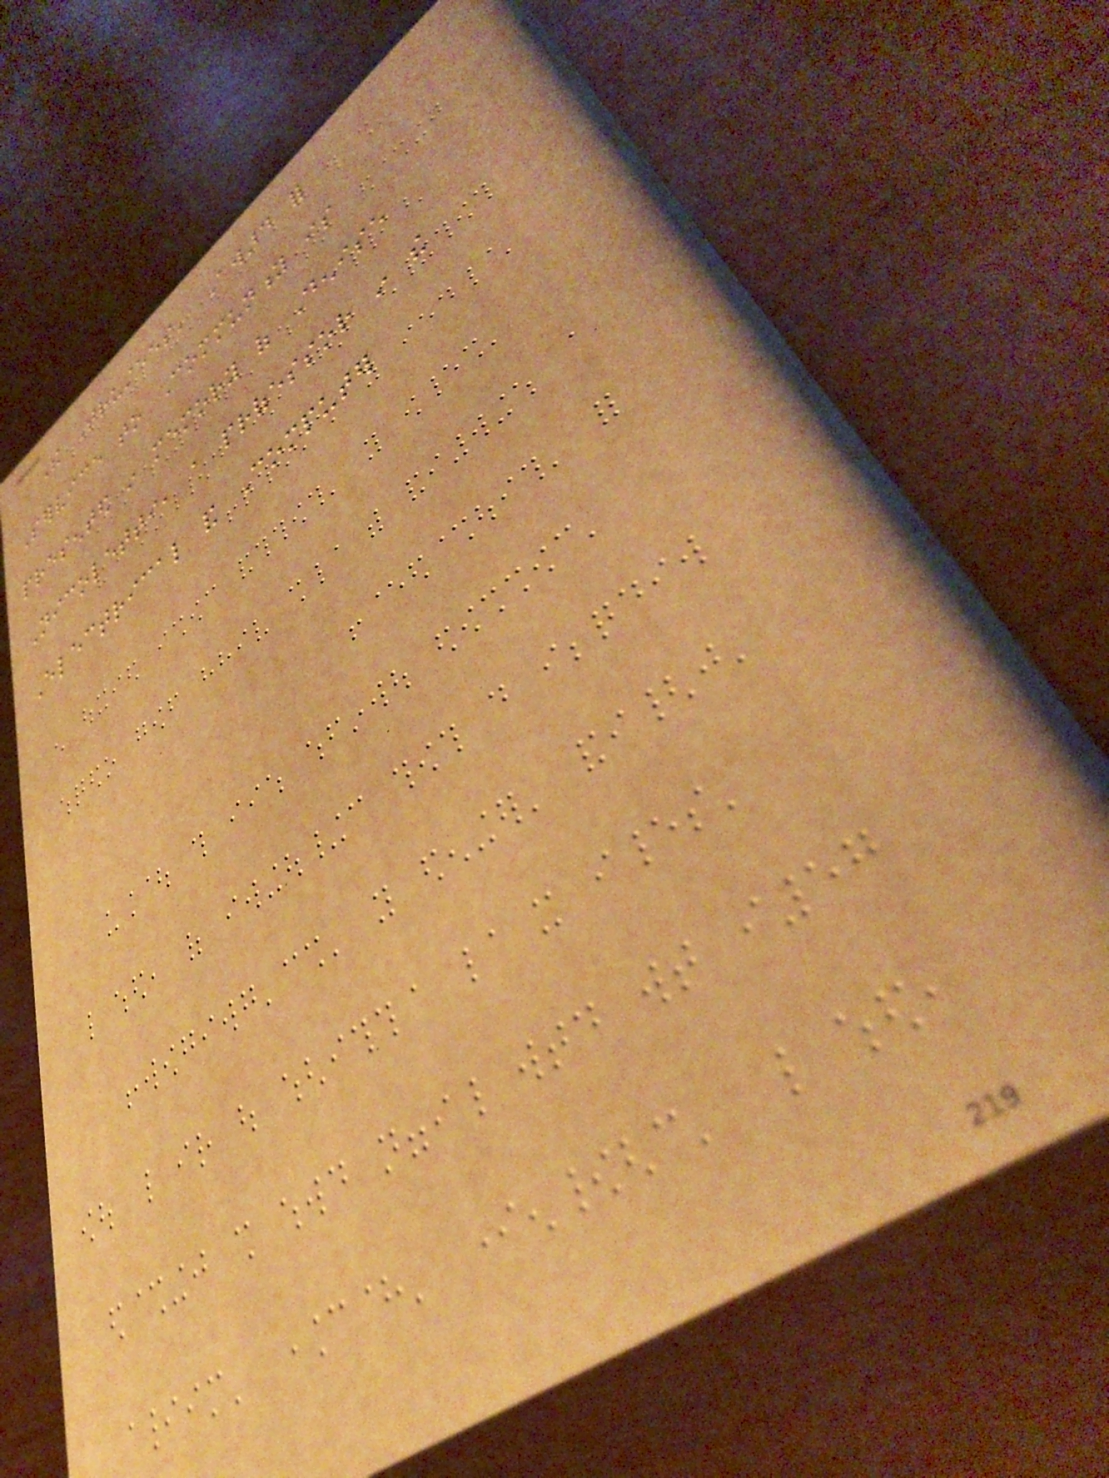The Trustees' Award for
Service to Community is
presented in memory of Denise
Nicoletti, a professor in the
Electrical and Computer
